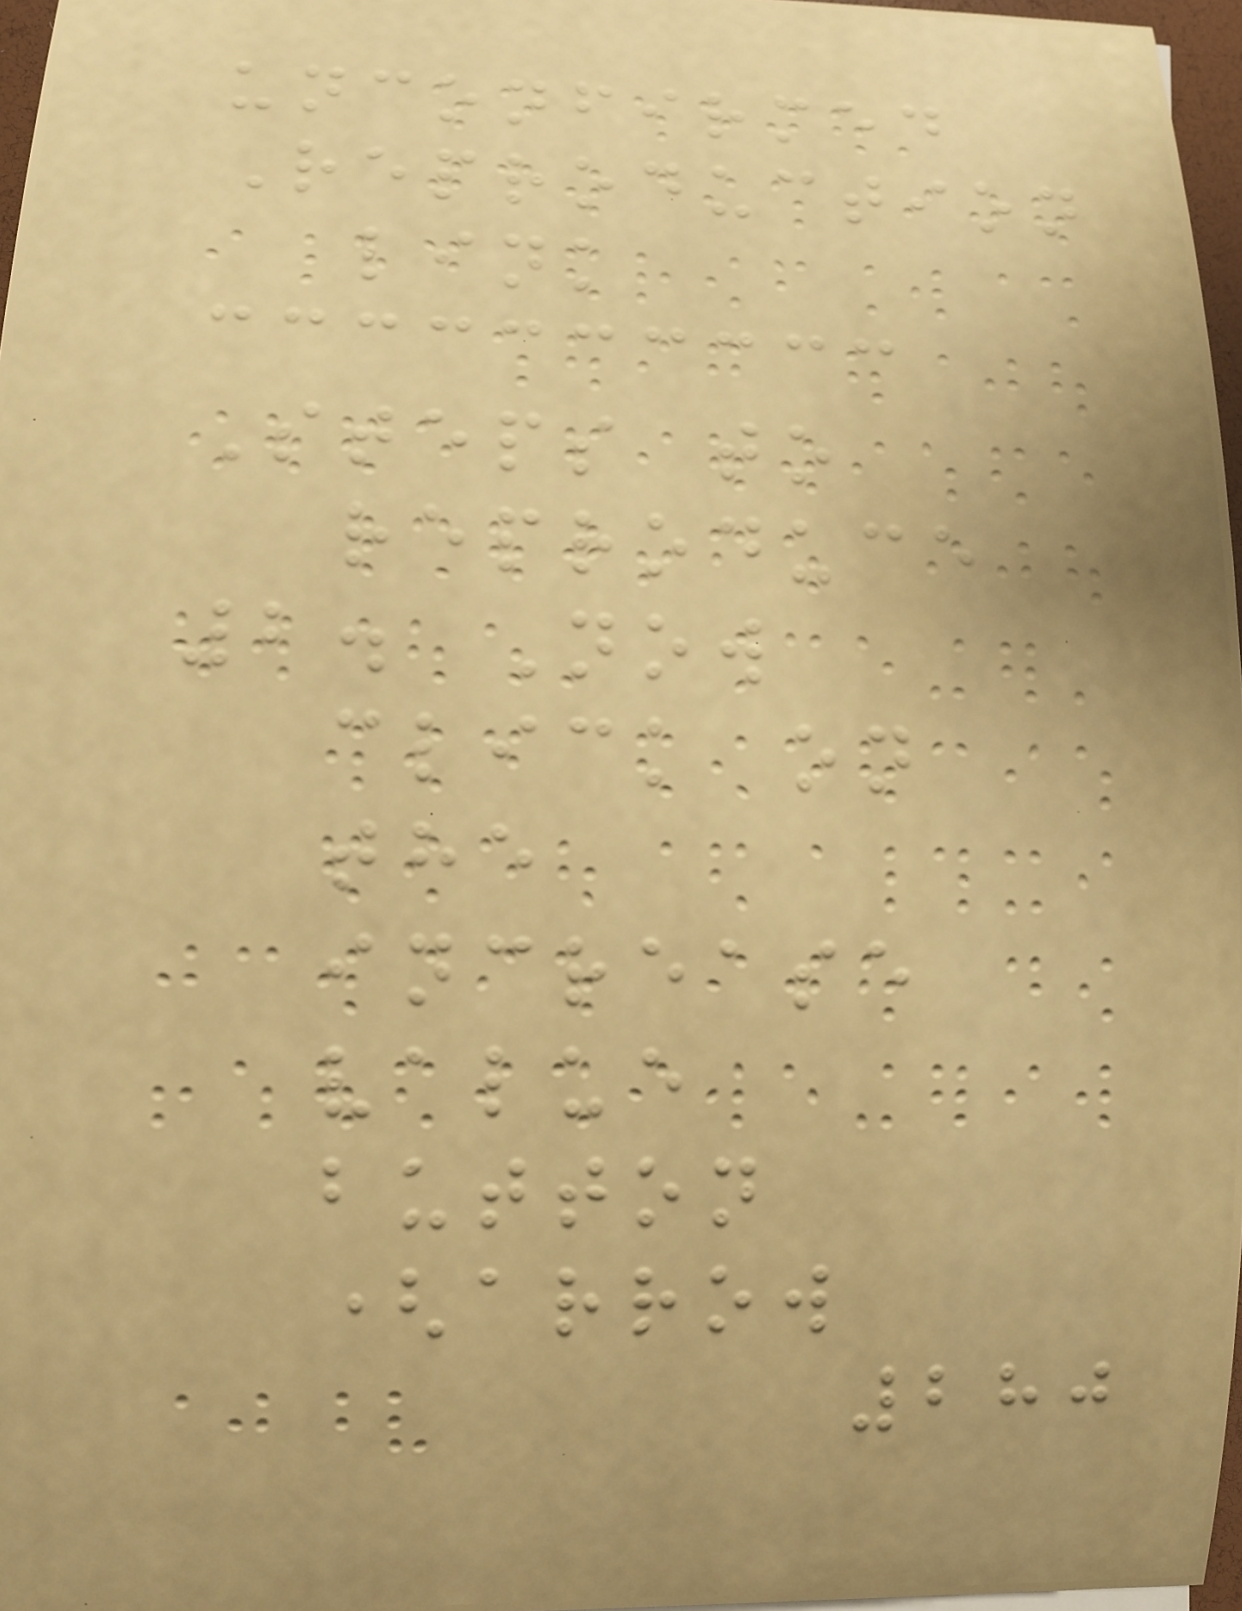unconfirmed
Reproduction
link
Steps to
reproduce
2. Now
click on
the
increase
value
button
(arrow
280
